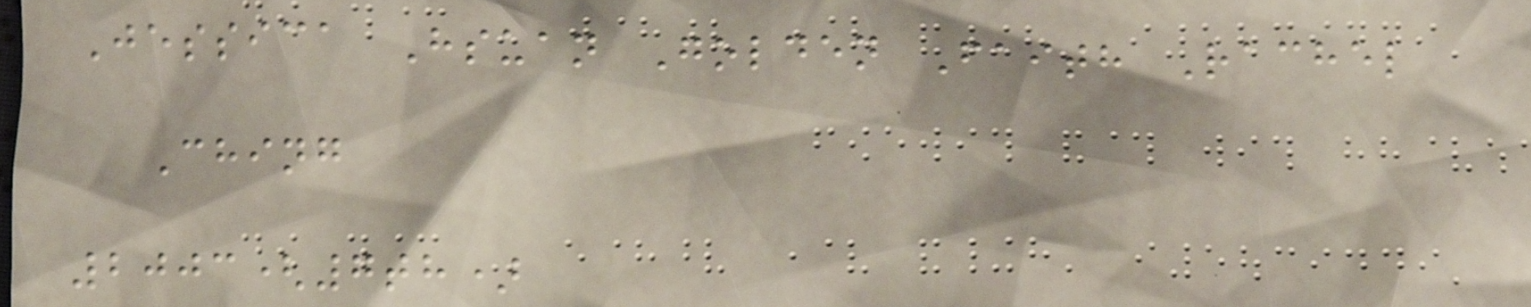Jessica Hsuan Golden Faith Rachel
Ching
2003(7th)
